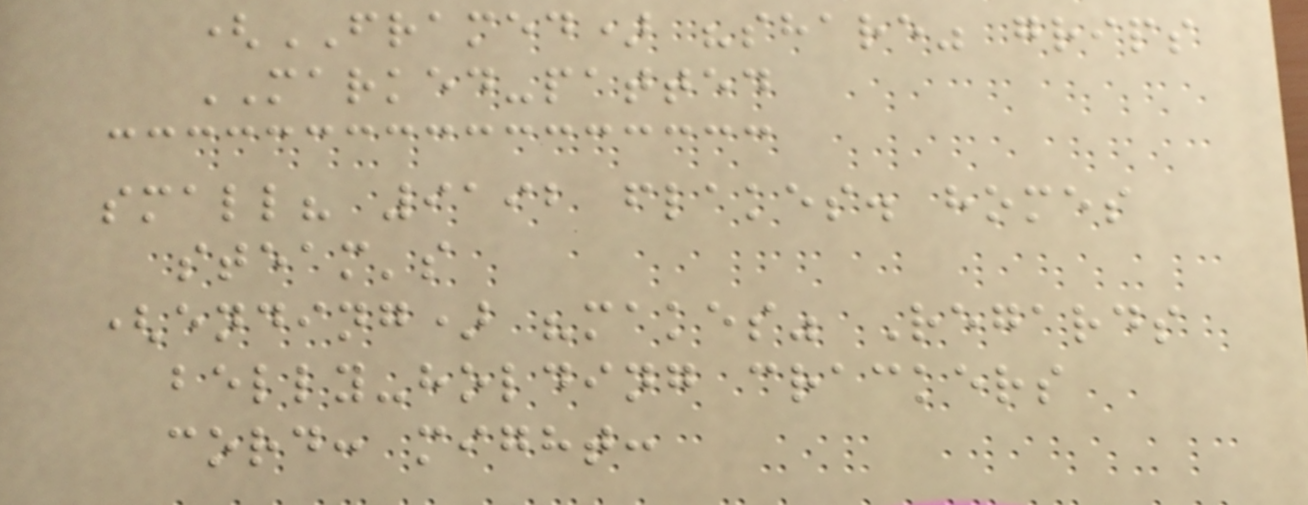(FRAMED) "share" grips
MARKED-patted
small? 9192 flakes. homes
steam's
(ending) "makes" Regards
belly-holding crackers
cord: might:
